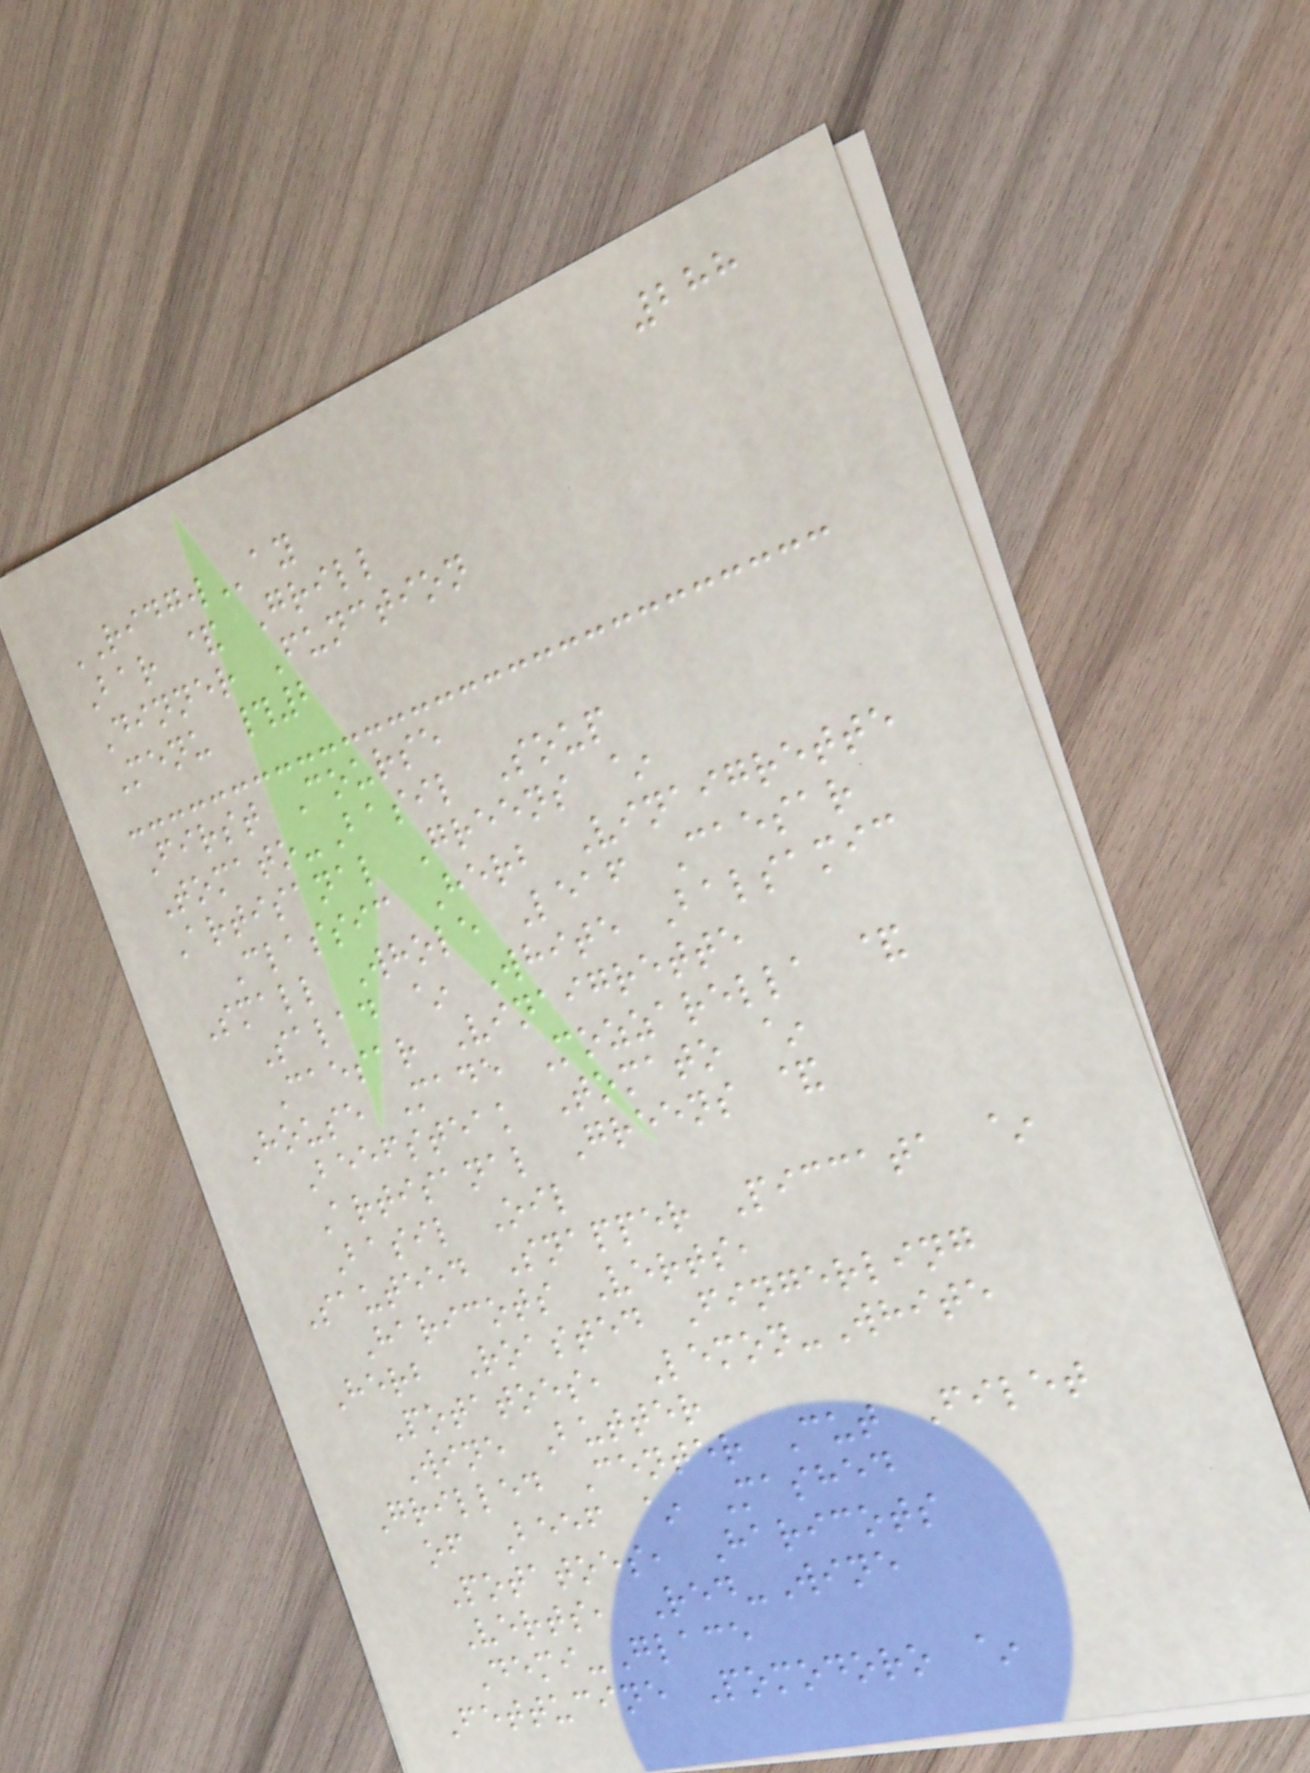288
RIDGWay
Bar & Grill
Dinner Function
Menu #2
First Course
Tomato-Basil Soup
Artisanal Greens ~
Classic Herb Vinaigrette
Small Whole Leaf Caesar
Salad ~ White Balsamic
Caesar Vinaigrette
House Made Mozzarella &
Beefsteak Tomato ~
Artisanal Greens &
Basil Oil
Sauteed Snapper Piccata ~
Haricots Verts,
Herb Roasted Fingerling
Potatoes, Lemon-White
Wine Butter
Grilled Center Cut Filet
of Beef ~ Mashed
Potatoes, Haricots
Verts, Red-Wine
Demi-Glace
Fettucine Pomodoro ~
